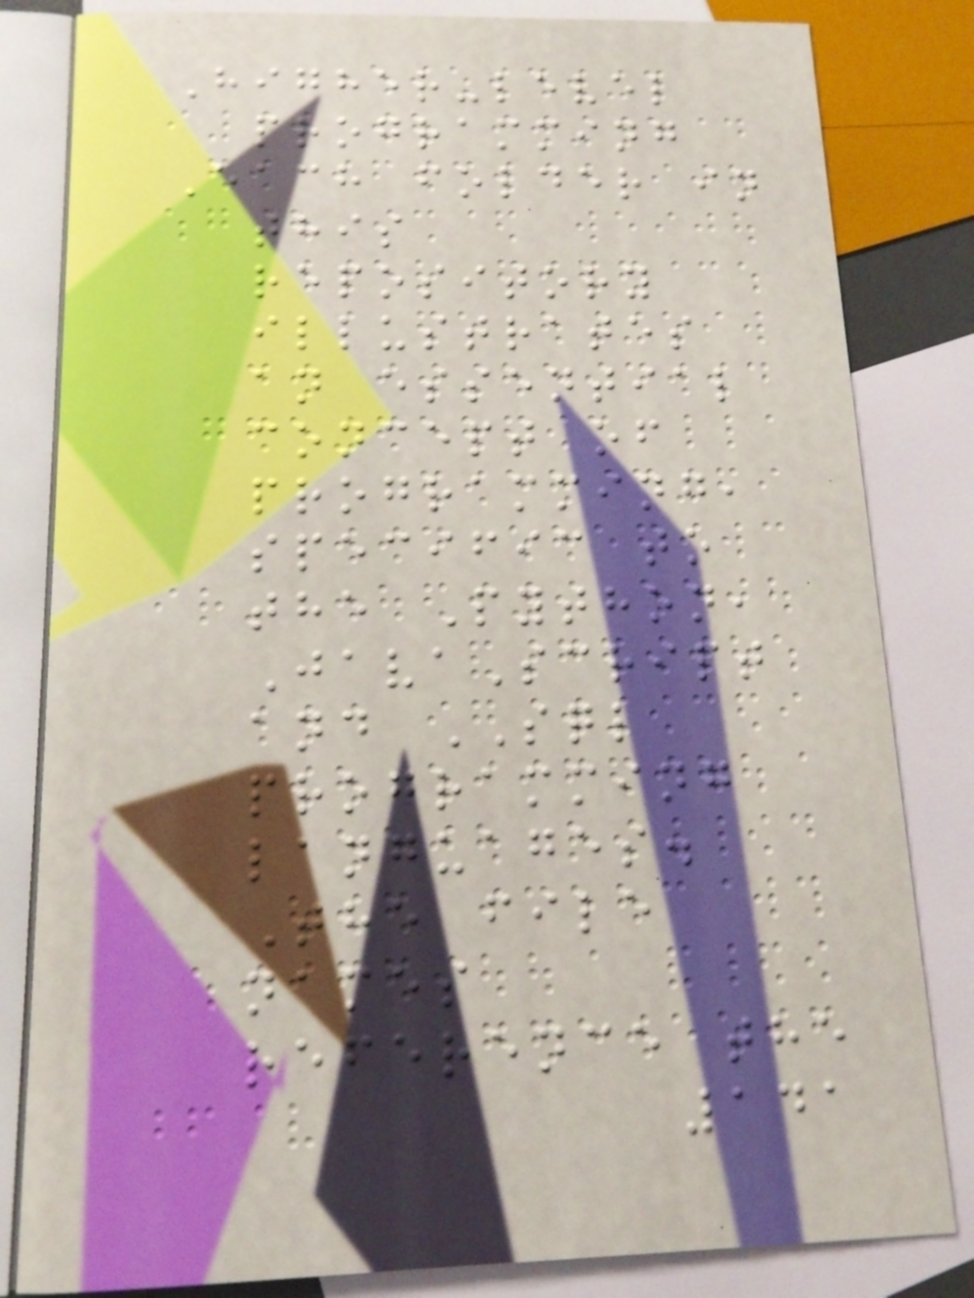Higher-level
programming
Each folder in
this
repository
illustrates
an essential
concept of
programming,
specific to
the Python,
JavaScript
and SQL
programming
languages.
The file
names
reference the
141
